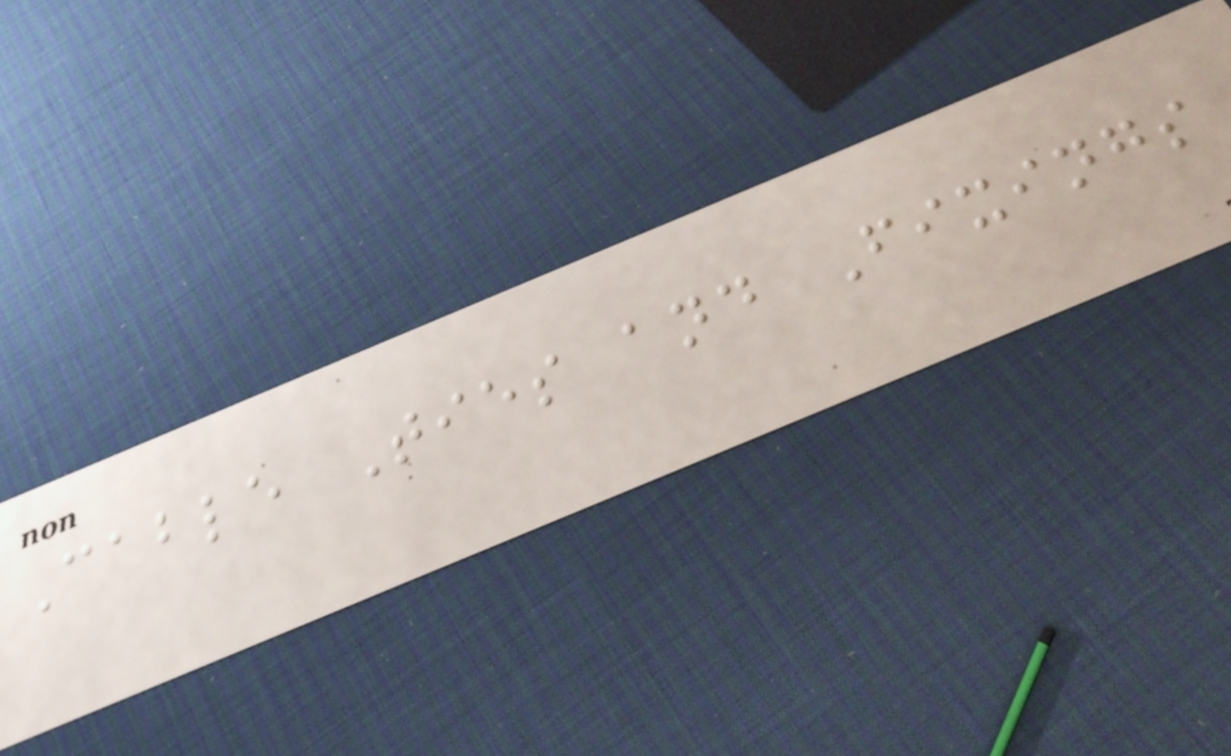Cable Ties and Fixings
